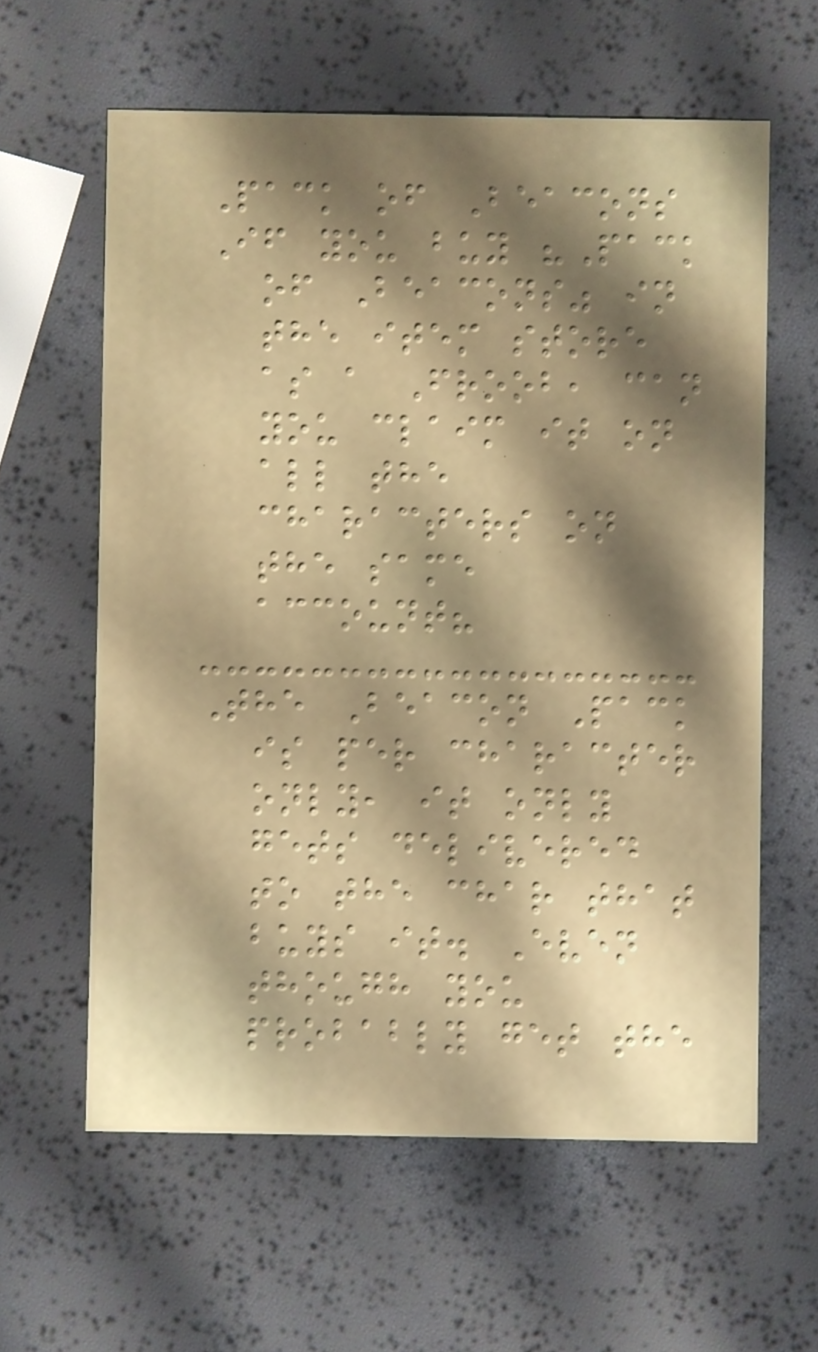Pack of Beacons
If you buy "Pack
of Beacons" in
the item store
as a Froob, can
you claim it on
all the
characters on
the same
account?
The Beacon Pack
is per character
only, it only
gets delivered
to the char that
buys it. Even
though you
probably get the
